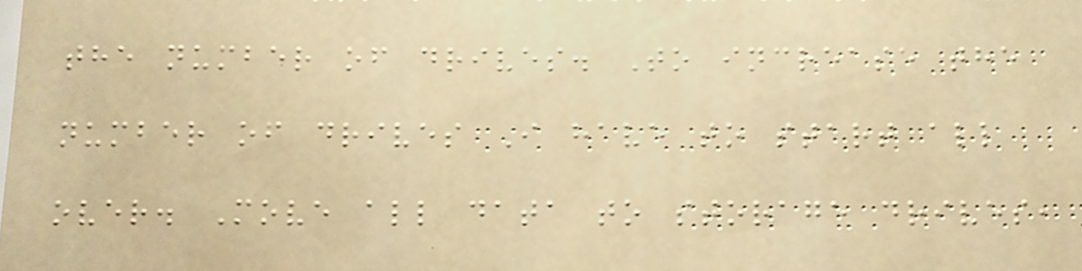the number of drives. To increase the
number of drives I have to start all
over. Move all data to storage drives,
